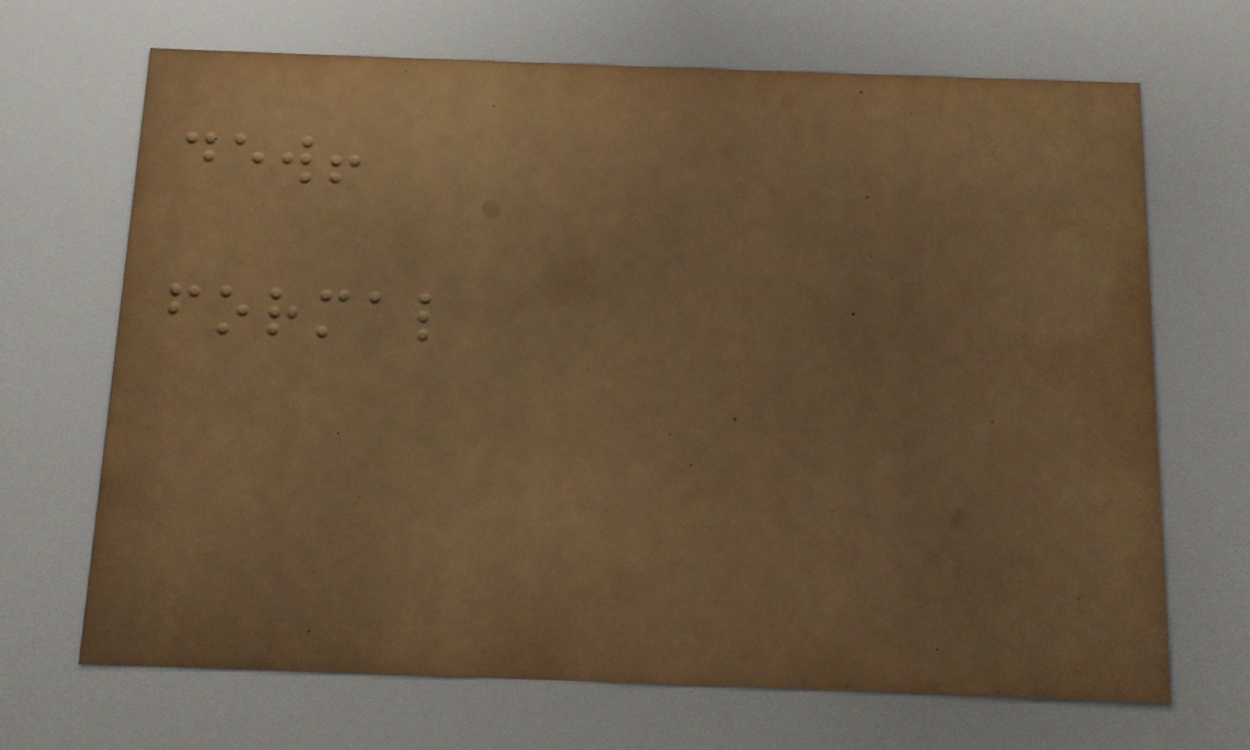dew!
formal
